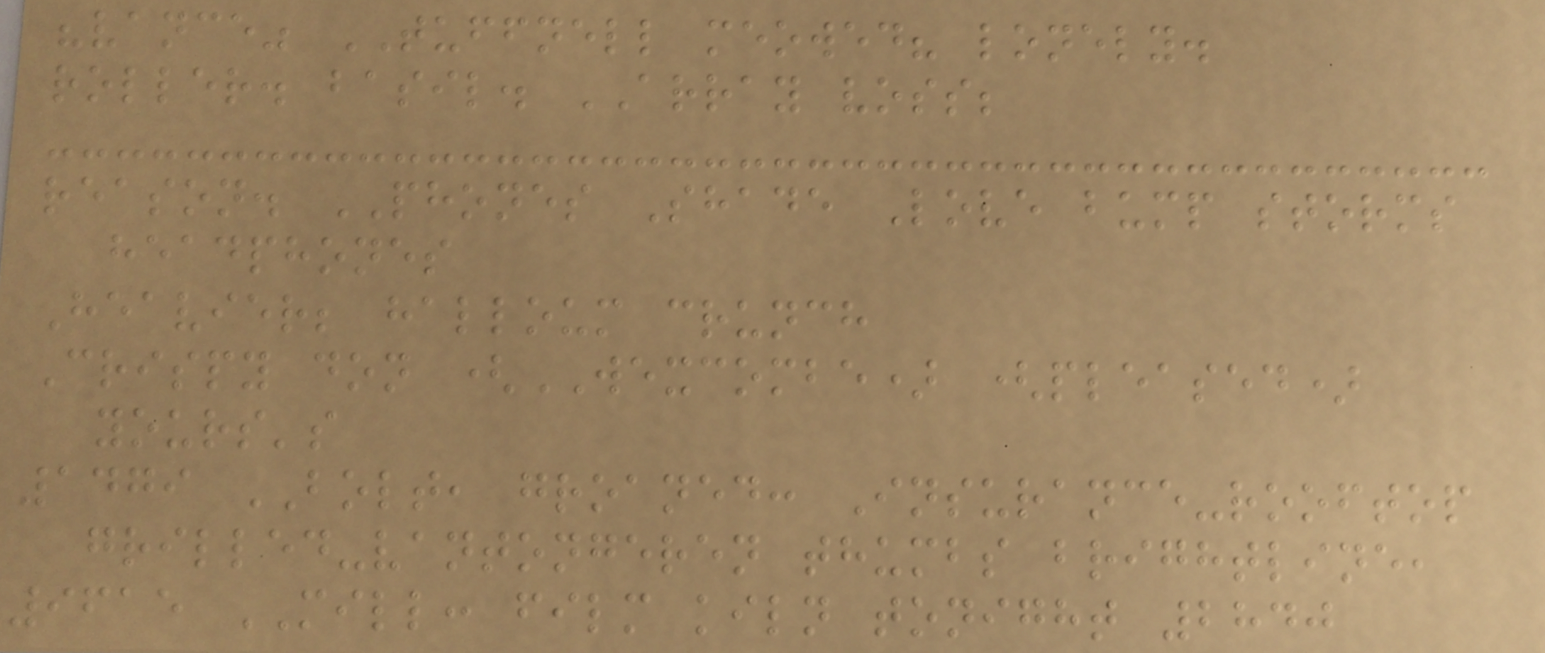"vance" TUFFNELL meowed? lonely.
roller. basil. ARRAY voss;
reason. PHONES Shade Love bump storms
headphones
Heavier; halloum crunch
Crispy don (WEXCOMBE) (pleased)
yours's
1479 BOLT, groaned: Insurance-rooftop
grilled-vantongeren thumbs brightline,
9615 MILL: film kiln tonight 2840
